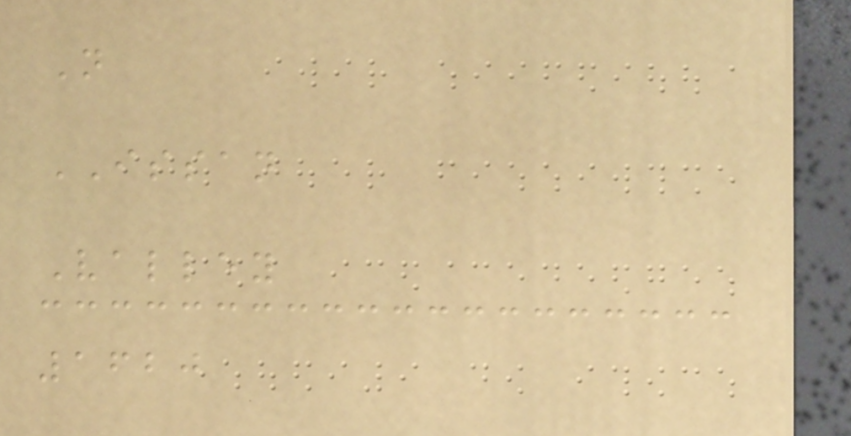N
ISSAN
Valley
1620
